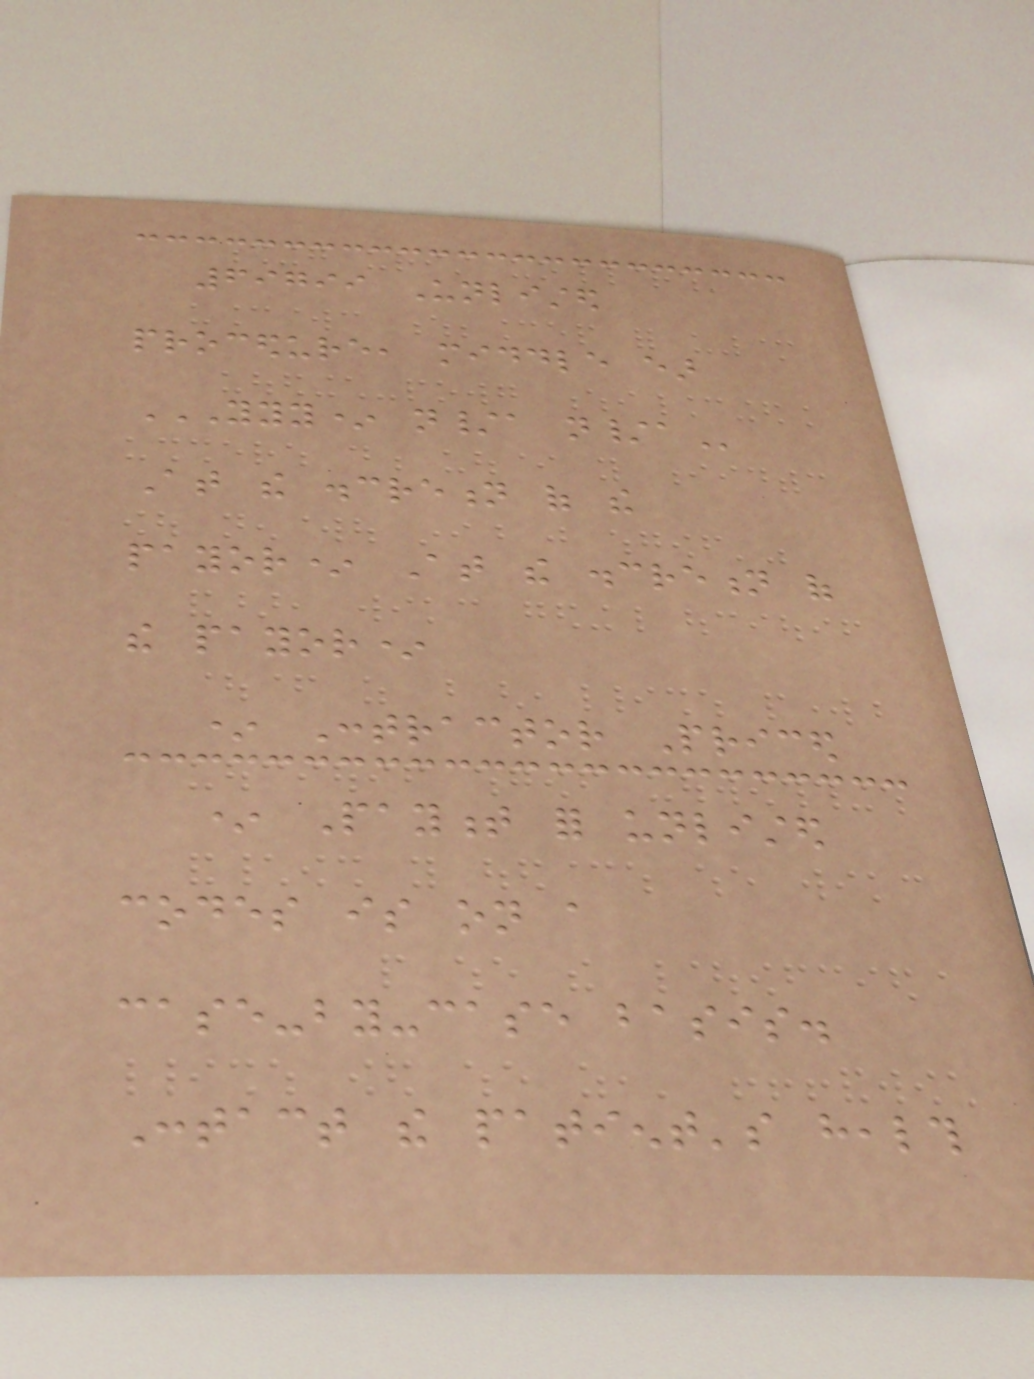69799 Unlisted
procedure, middle ear
YYY* N/A N/A
At the discretion of the
payor* At the discretion of
the payor*
* Contractor Priced
* Payment for unlisted
codes is on a
case-by-case basis.
Contact the patient's health
